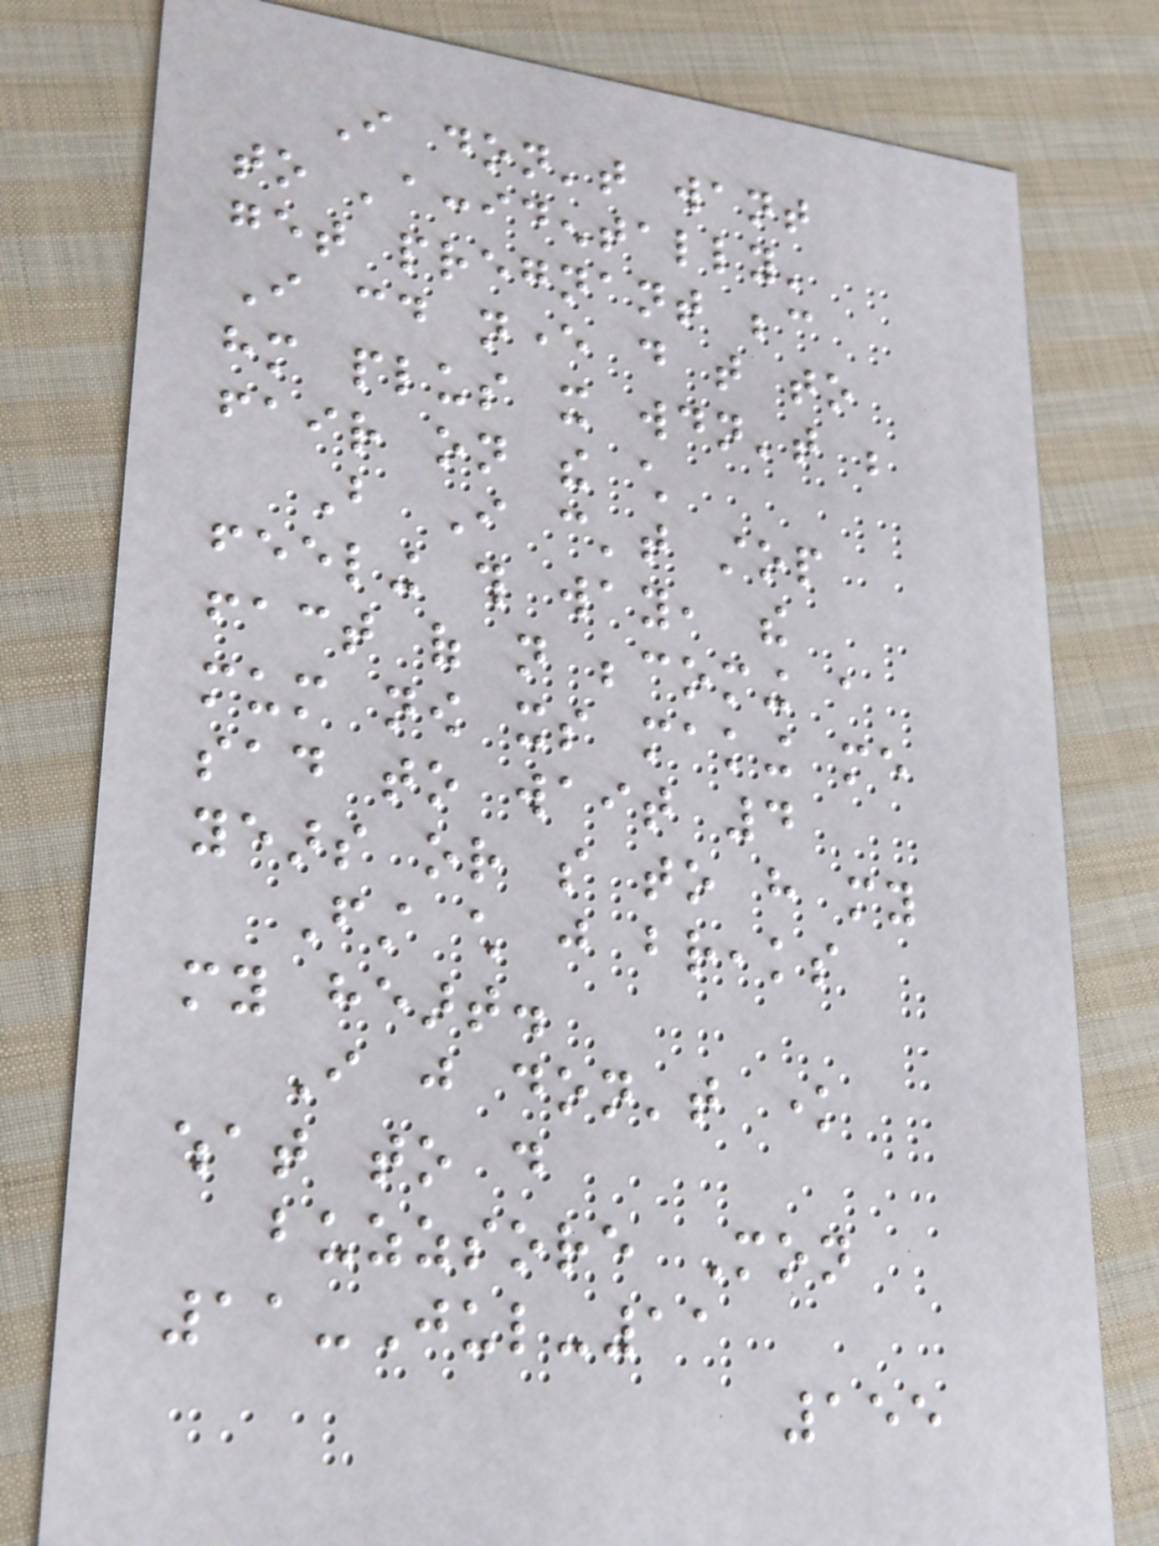I don't want
to 'accidentally'
get pregnant because
I could never do that to
him plus it wouldn't be
fair on the child
But I can't stop
feeling this way, the
fact of not becoming a
mum now its making me
sad to wait 4
years or so to have my
First child just breaks
my heart.
I just don't know
what to do
buzzsore Mon
11-Jul-11
155
